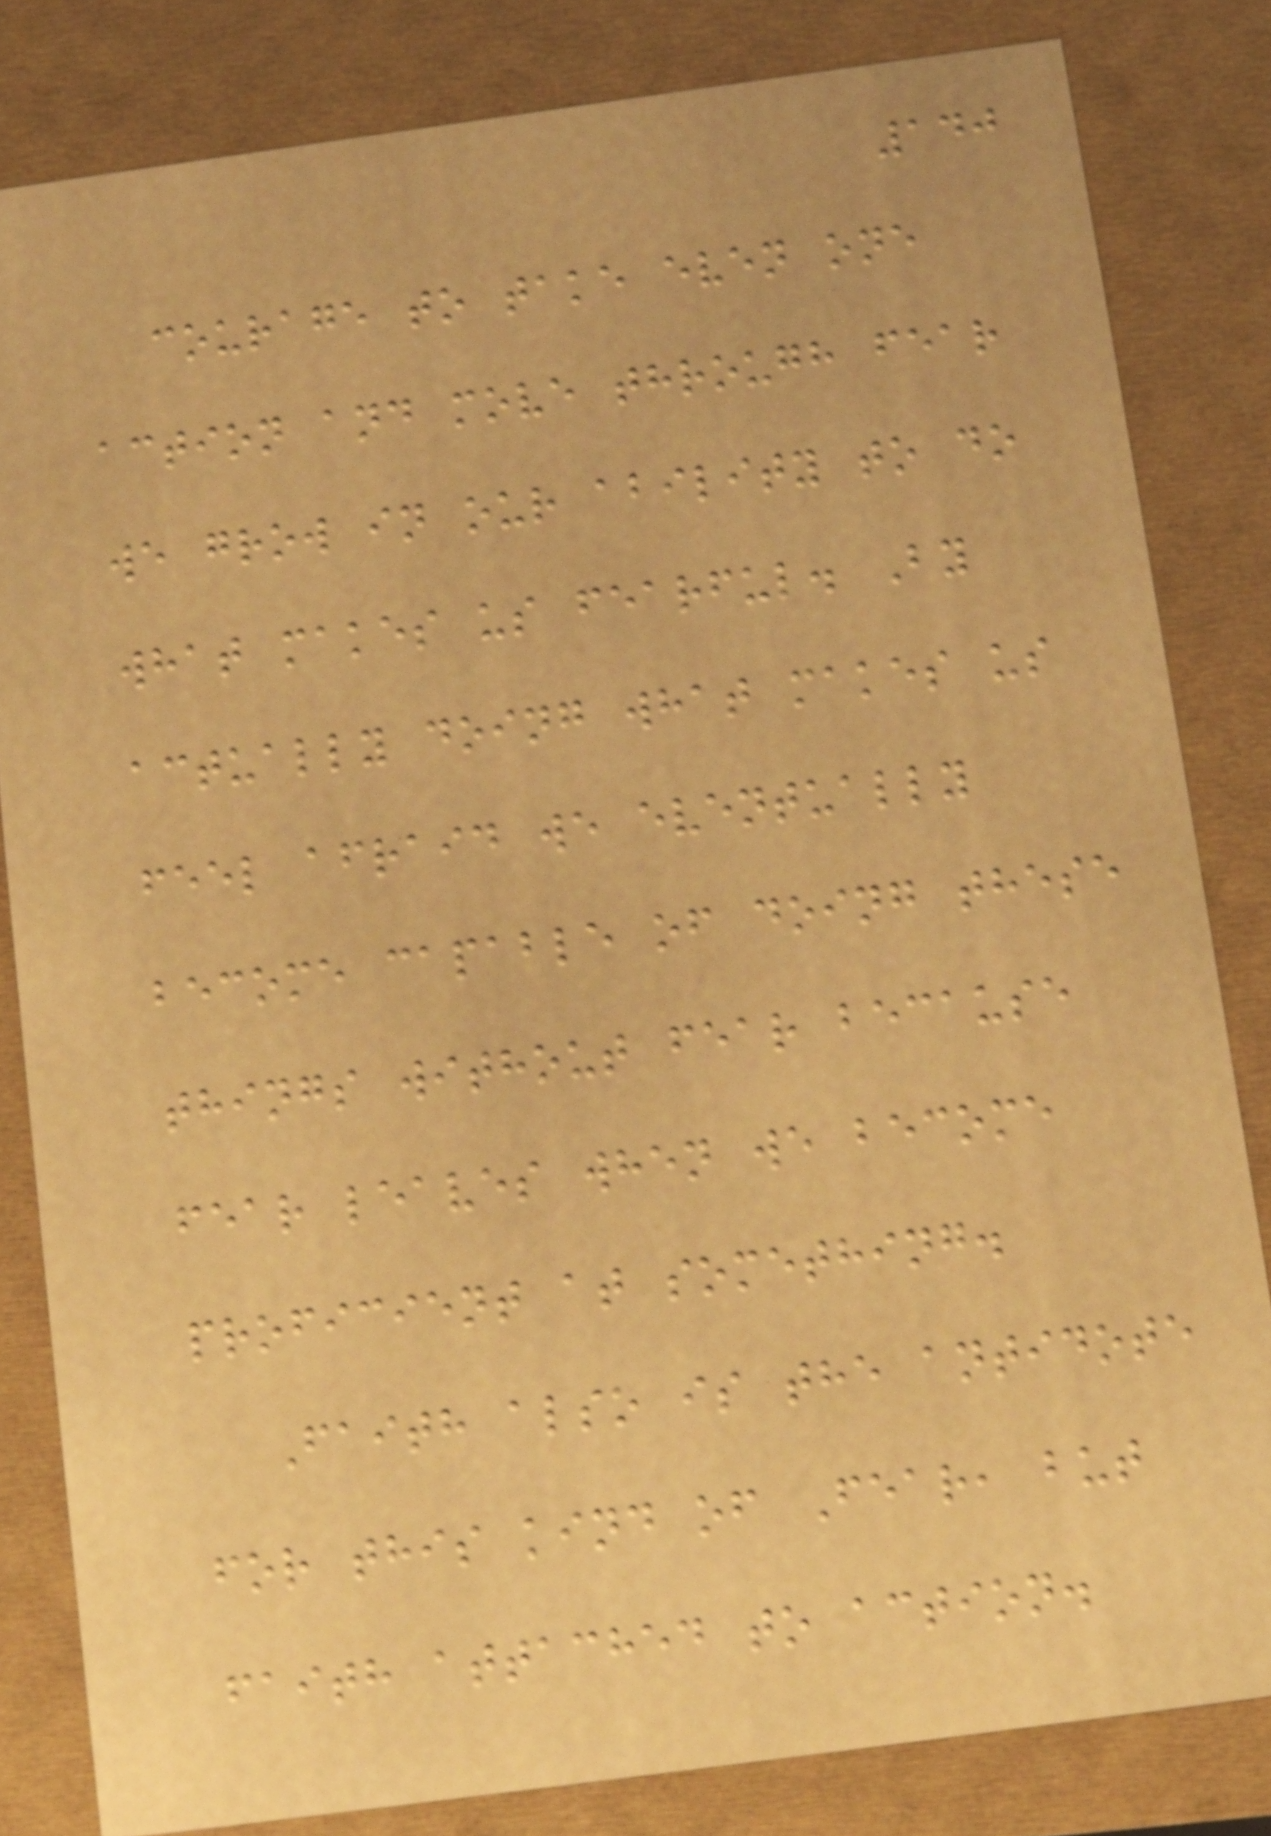140
courage to take even one
action and move through fear
we grow in our ability to do
what makes us fearful. By
actually doing what makes us
feel afraid we eventually
become capable of doing these
things without fear because
fear leaves when we become
proficient at something.
Faith also is the antidote
for this kind of Fear, but
faith attached to action.
